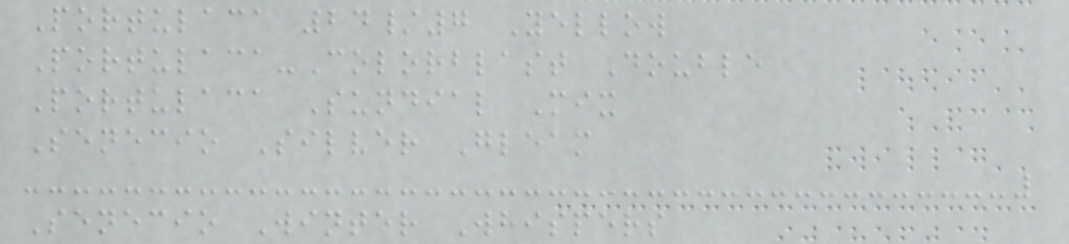Portulaca 24/7 Yellow
Portulaca-Colorblast Double
Portulaca Sundial Mix
Senecio Silver Gleam
Senecio Winter Whispers
